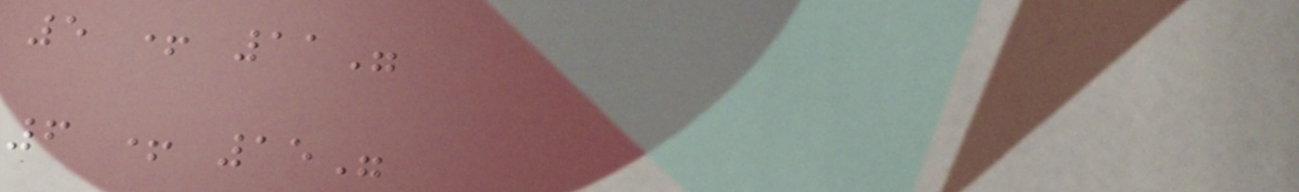5 + 11"
6 + 15"
